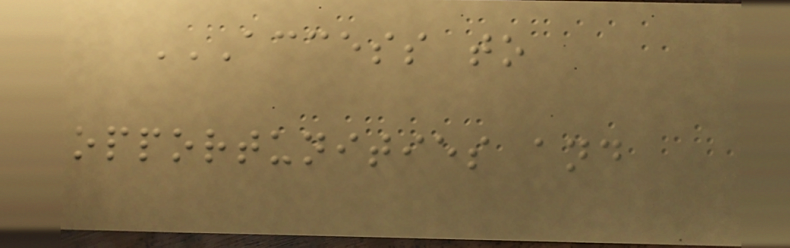ACCESS TO
OPPORTUNITIES AND
